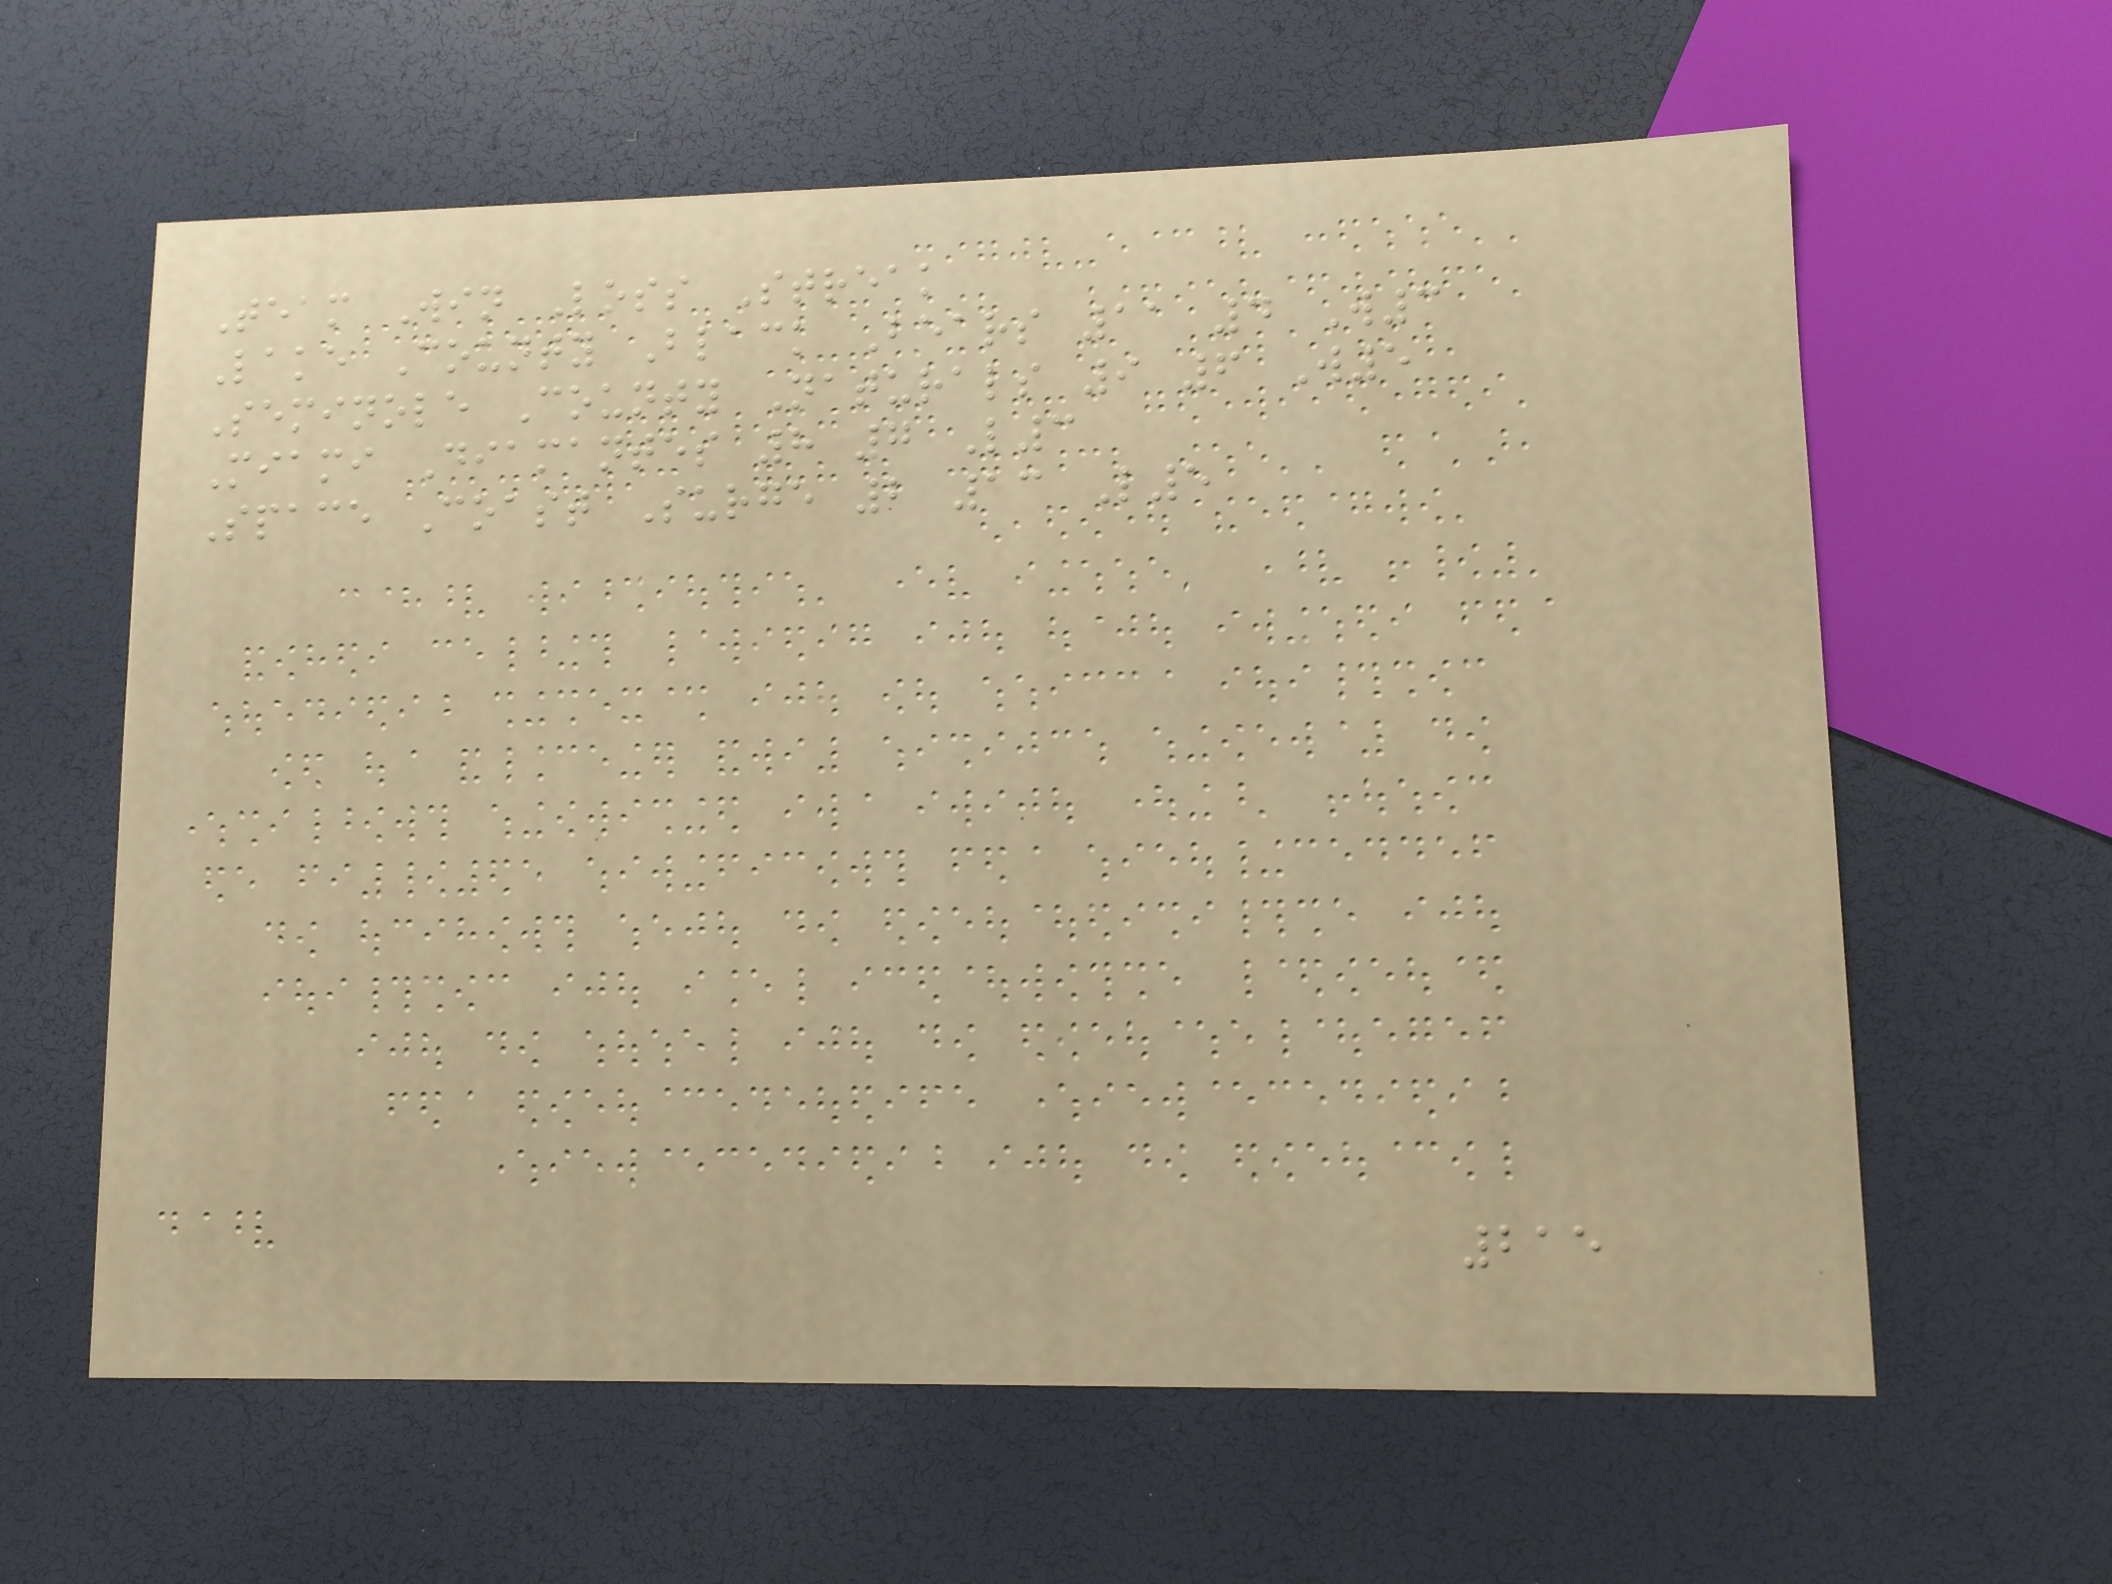Team Win Loss Streak
Lake County Black Bears 11 4 W3
Seminole County Naturals 9 6 W5
Miami Diamantes 8 7 L3
Space Coast Surge 2 13 L5
215
